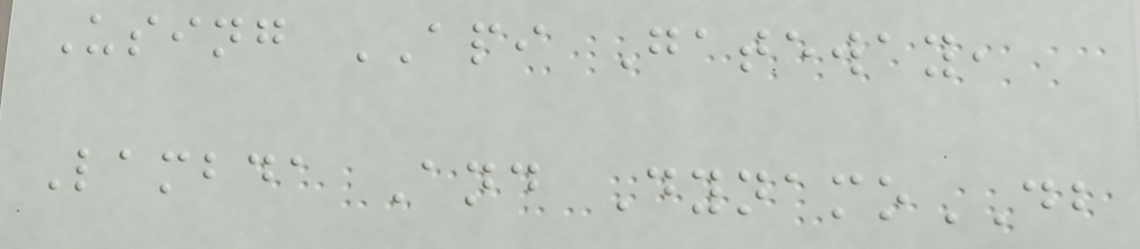Using API Gateway,
Lambda And DynamoDB
